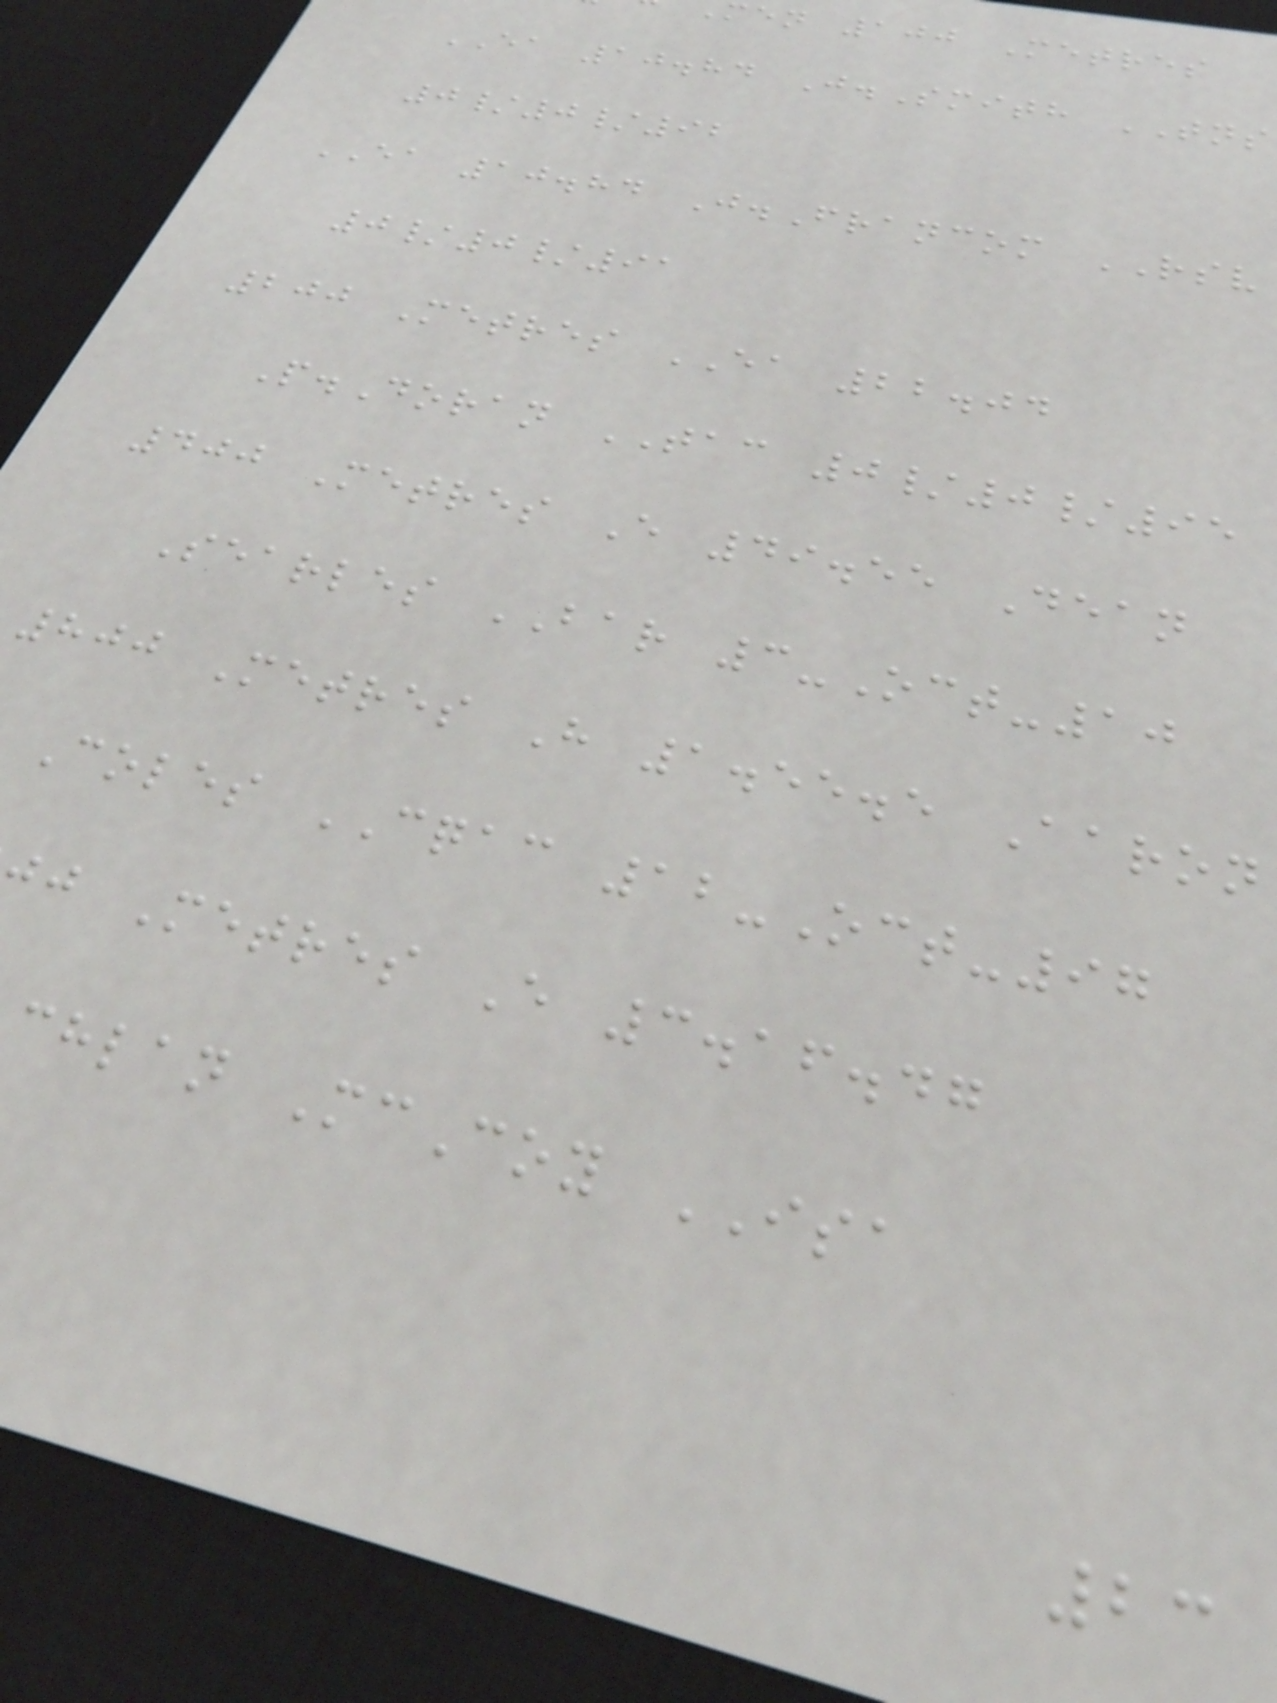en 100 Metres
EA 10.84 J.Smith TNS
0/0/92
EA 10.84 J.Francom RSV
0/0/91
200 Metres EA 22.04
P.Doran TAC 0/0/95
400 Metres E 49.55 Dean
Searles BAR 3-Oct-10
800 Metres H 1.55.5 Aaron
Coles CQAC 12-Oct-97
j Metres E 3.16.47
chlan McCoy ISA
23
